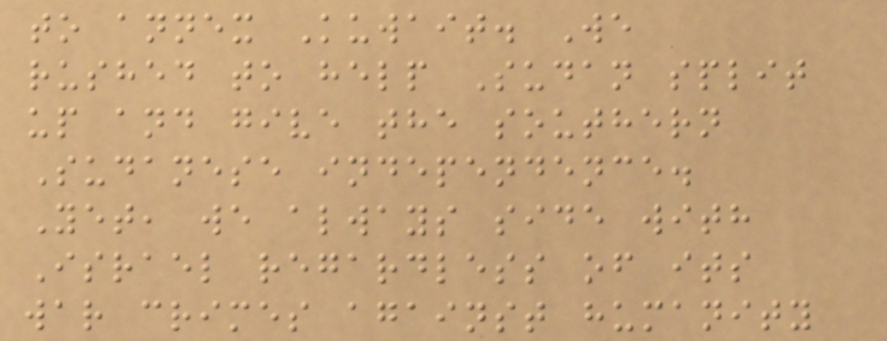to annex Kuwait. We
rushed to help Sudan split
up and give the southern
Sudanese independence.
Yet, we always side with
Israel regardless of its
war crimes against humanity
